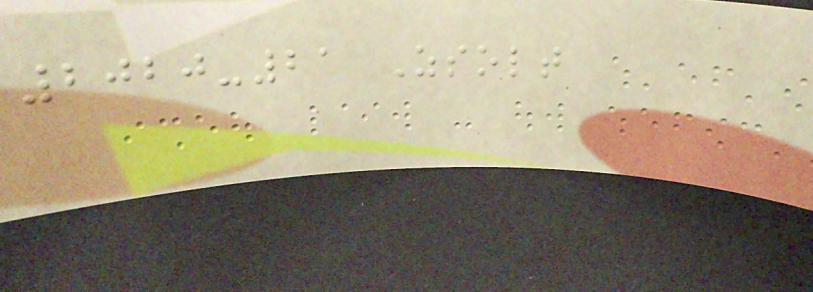2020-21 Zsolt
